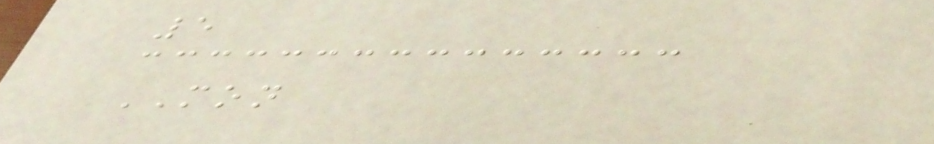5
MON
